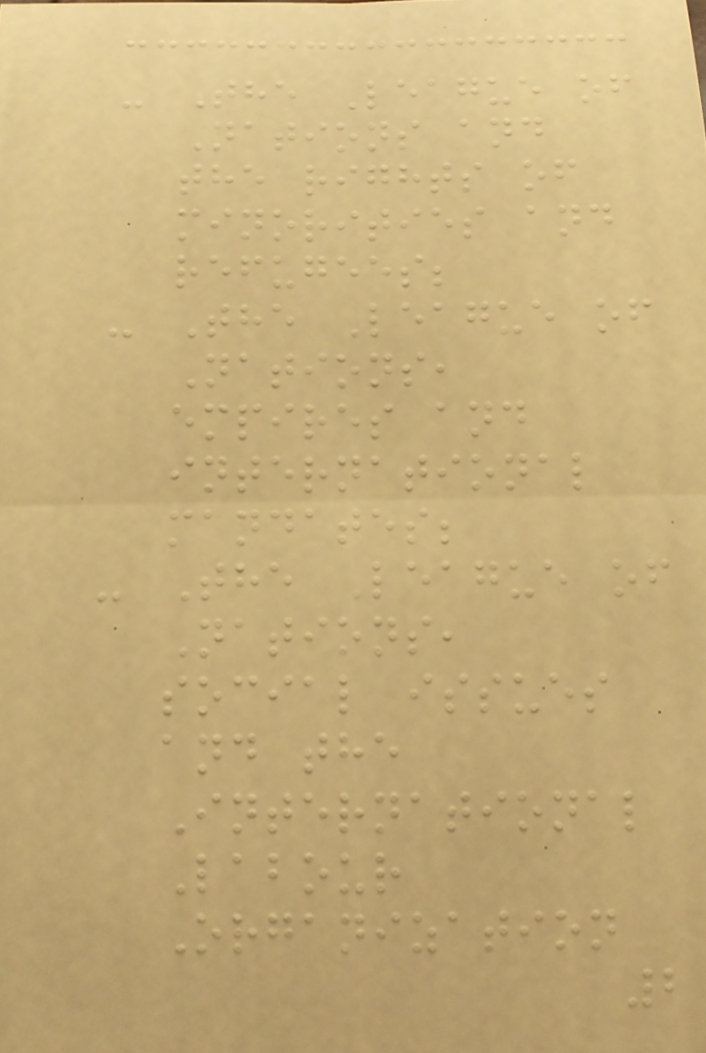- The League of
Nations and
the rights of
minorities and
refugees;
- The League of
Nations,
empires and
international
mandates;
- The League of
Nations,
social issues
and the
International
Labour
Organization
2
